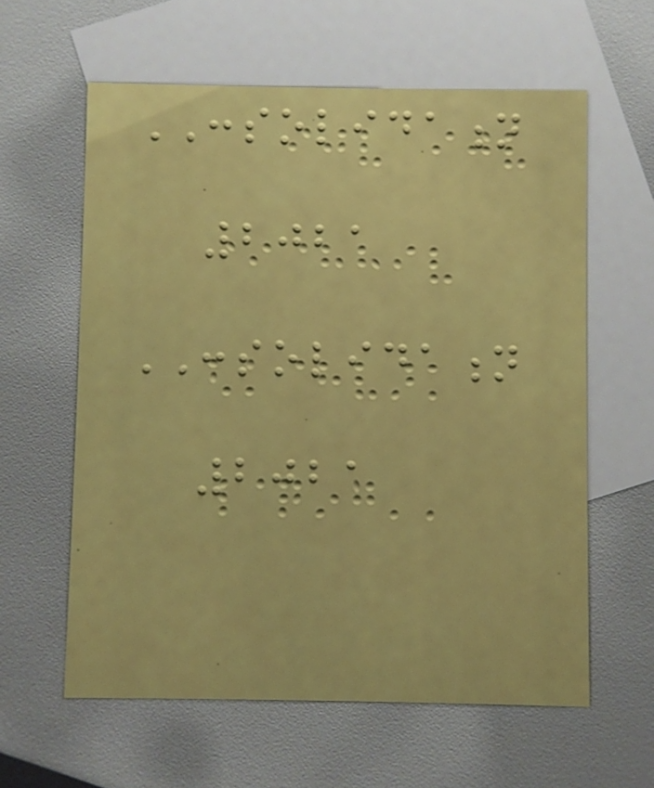CONSOLIDATION
2021
CONSOLIDATION
2021
